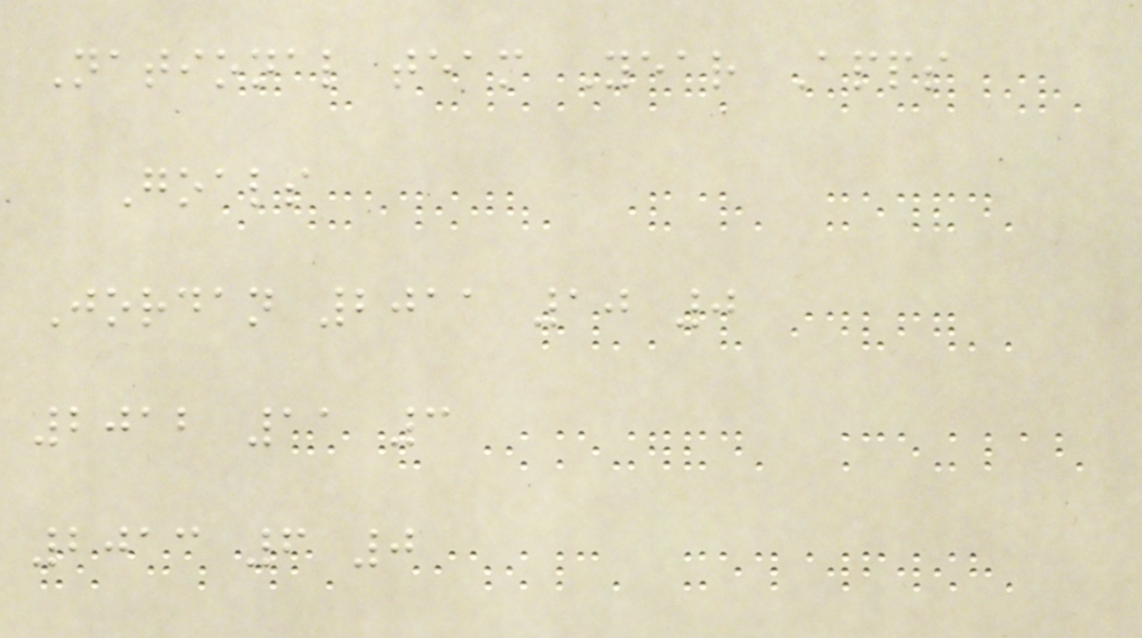National team Year Apps
Goals
Jordan 2011 10 0
2012 11 3
2013 6 0
